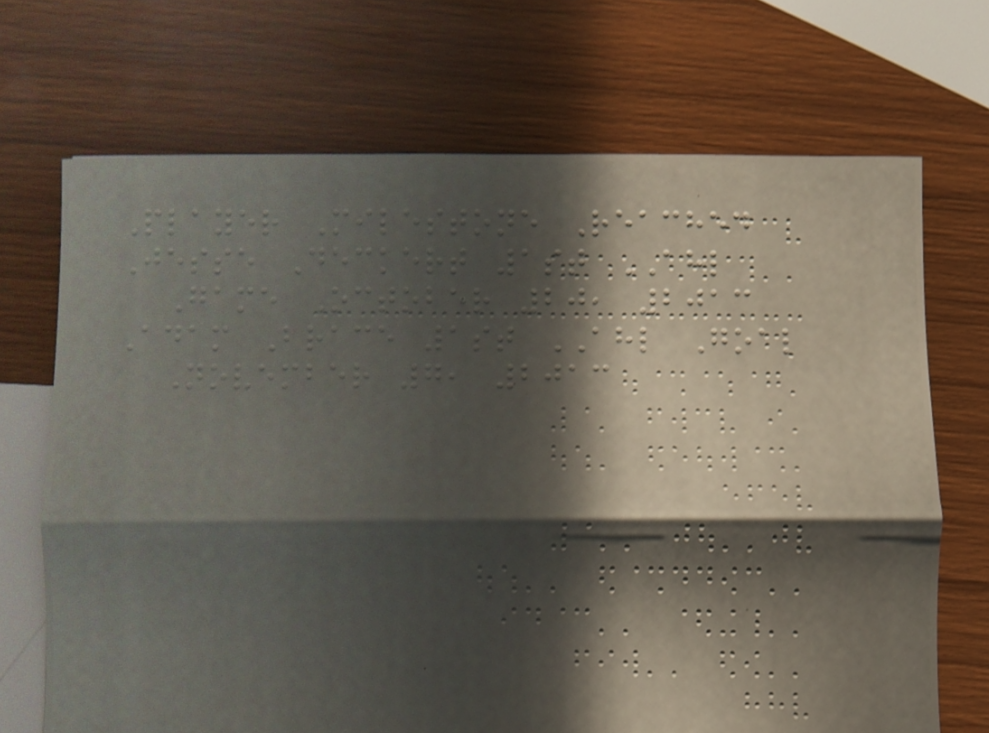Player Milestone Reached
Jesse Deckert 1st AHL
Game October 20, 2013
Adam Brace 1st AHL Goal
November 7, 2013
